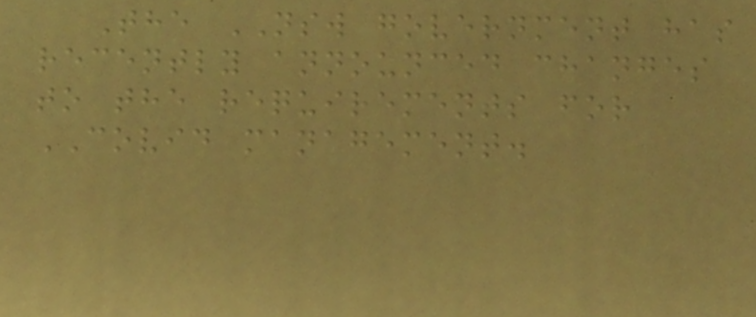The NSW government has
recently announced changes
to the requirements for
COVID management.
